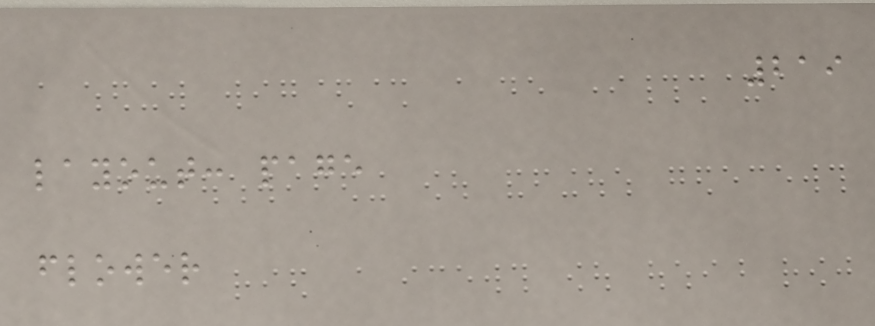219
layout: page
flower
